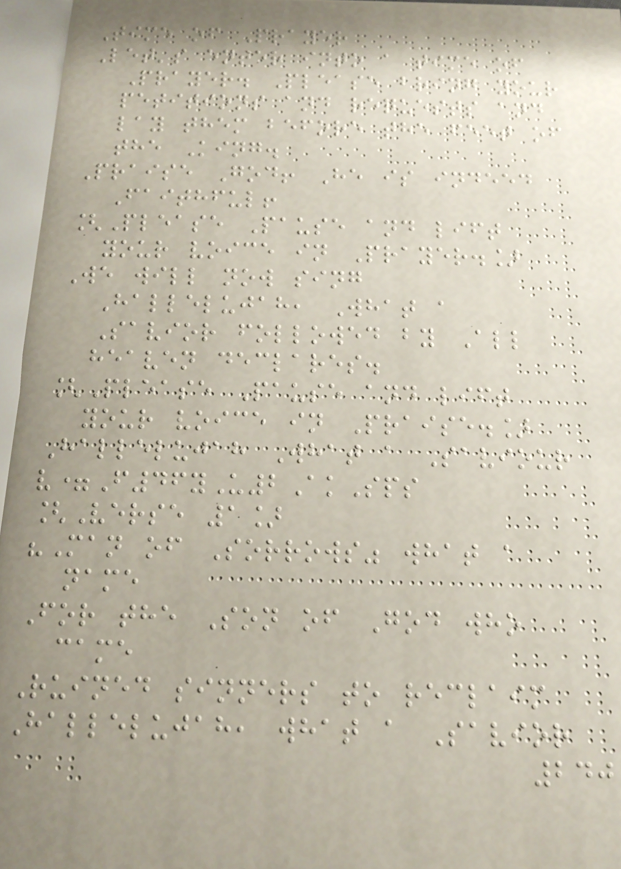Time of Prayer
Let's enter into a time of
Prayer. Please bring your
petitions and requests and
lay them before the feet of
the King.
Praise God! He is indeed
Faithful!
[Please Pause and lift
your voice in Prayer.]
We will now sing
Hallelujah, What a
Savior followed by All
heaven declares.
[Please Pause and lift
your voice in Praise.]
Hallelujah What a Saviour
v=F46yU2AkSps
[Verse 1]
"Man of Sorrows" what a
name
For the Son of God who
came
Ruined sinners to reclaim
Hallelujah, what a Savior
240
